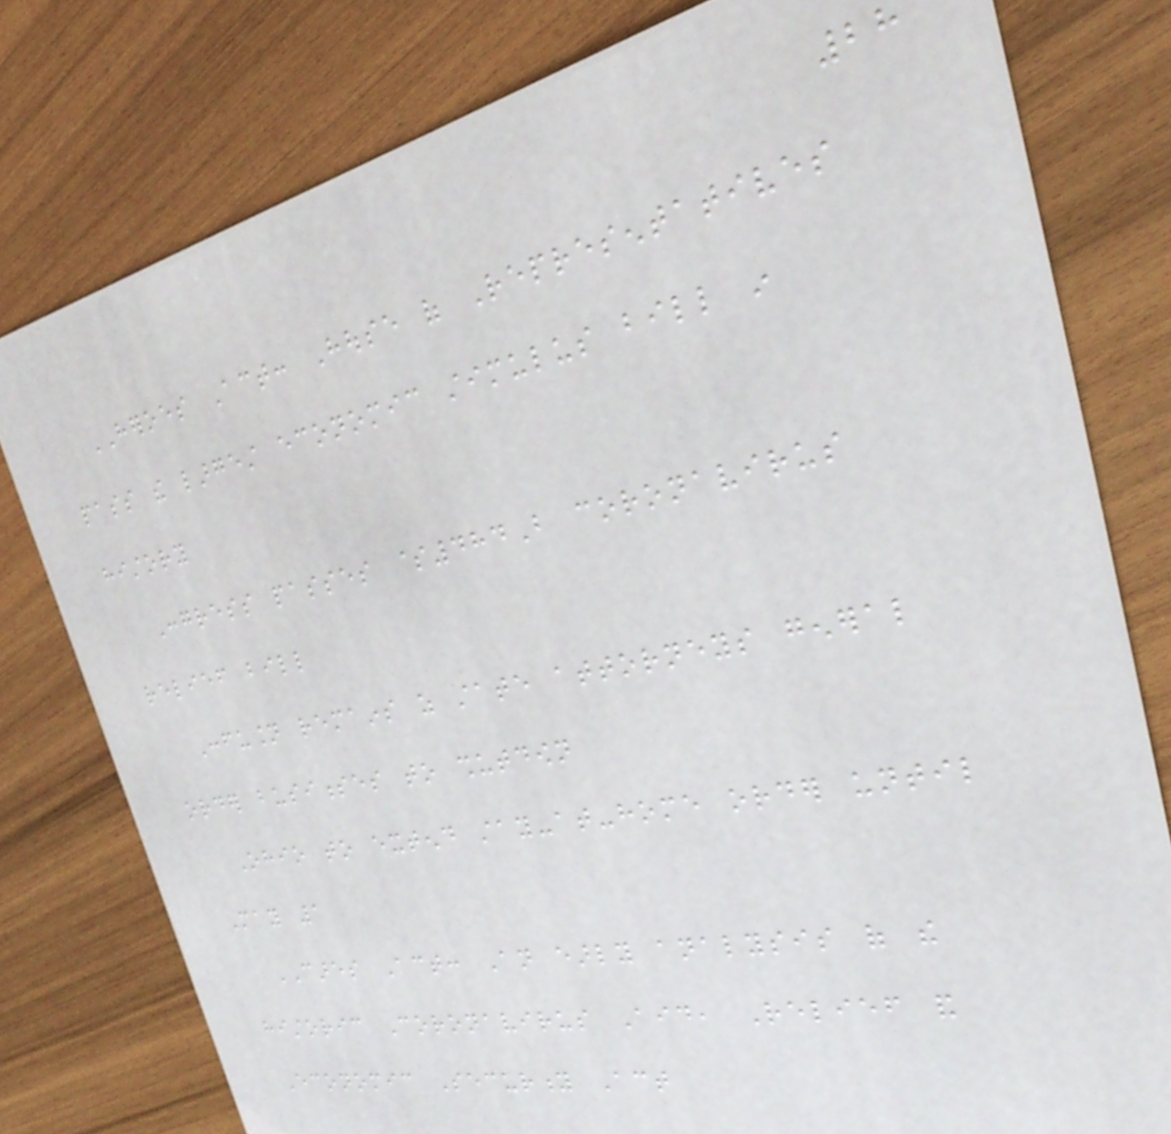28
HEROES Act: House of Representatives
pass the largest economic stimulus bill in
history
Congress passes $484B coronavirus
relief bill
Confusion remains as state attorneys general
order businesses to shutdown
Ohio to extend stay-at-home order until
May 1
CARES Act: An early analysis of the
historic Coronavirus Aid, Relief and
Economic Security Act
